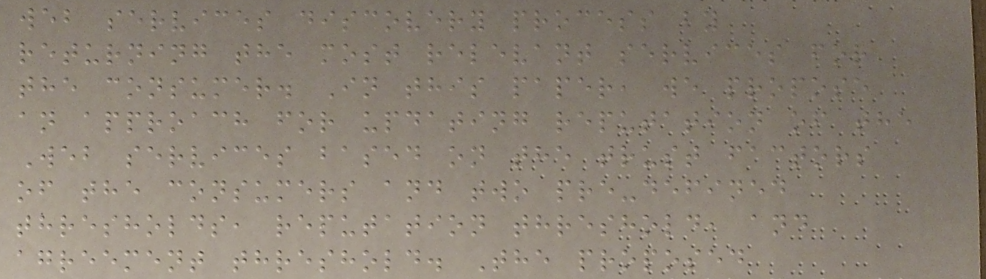web services discovery process by
returning the most relevant services for
the consumer. In this paper, we propose
an approach for updating reputation of the
Web services based on the trust factors
of the consumers and two pre-defined
thresholds, reputation threshold, and
agreement threshold. The proposed
